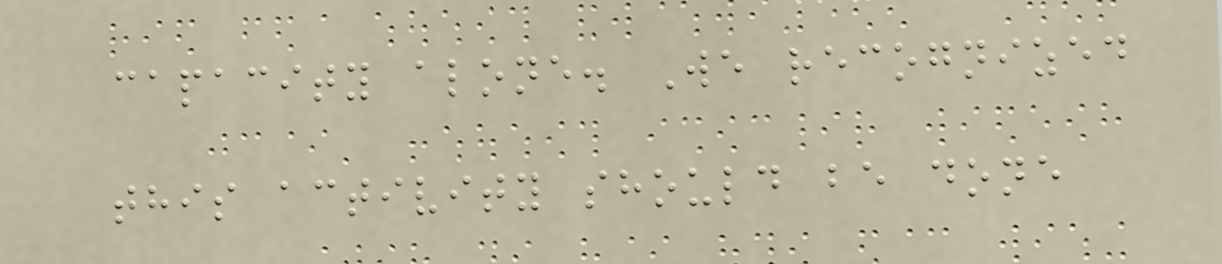capacity alone. We recognized
this activity should be done
